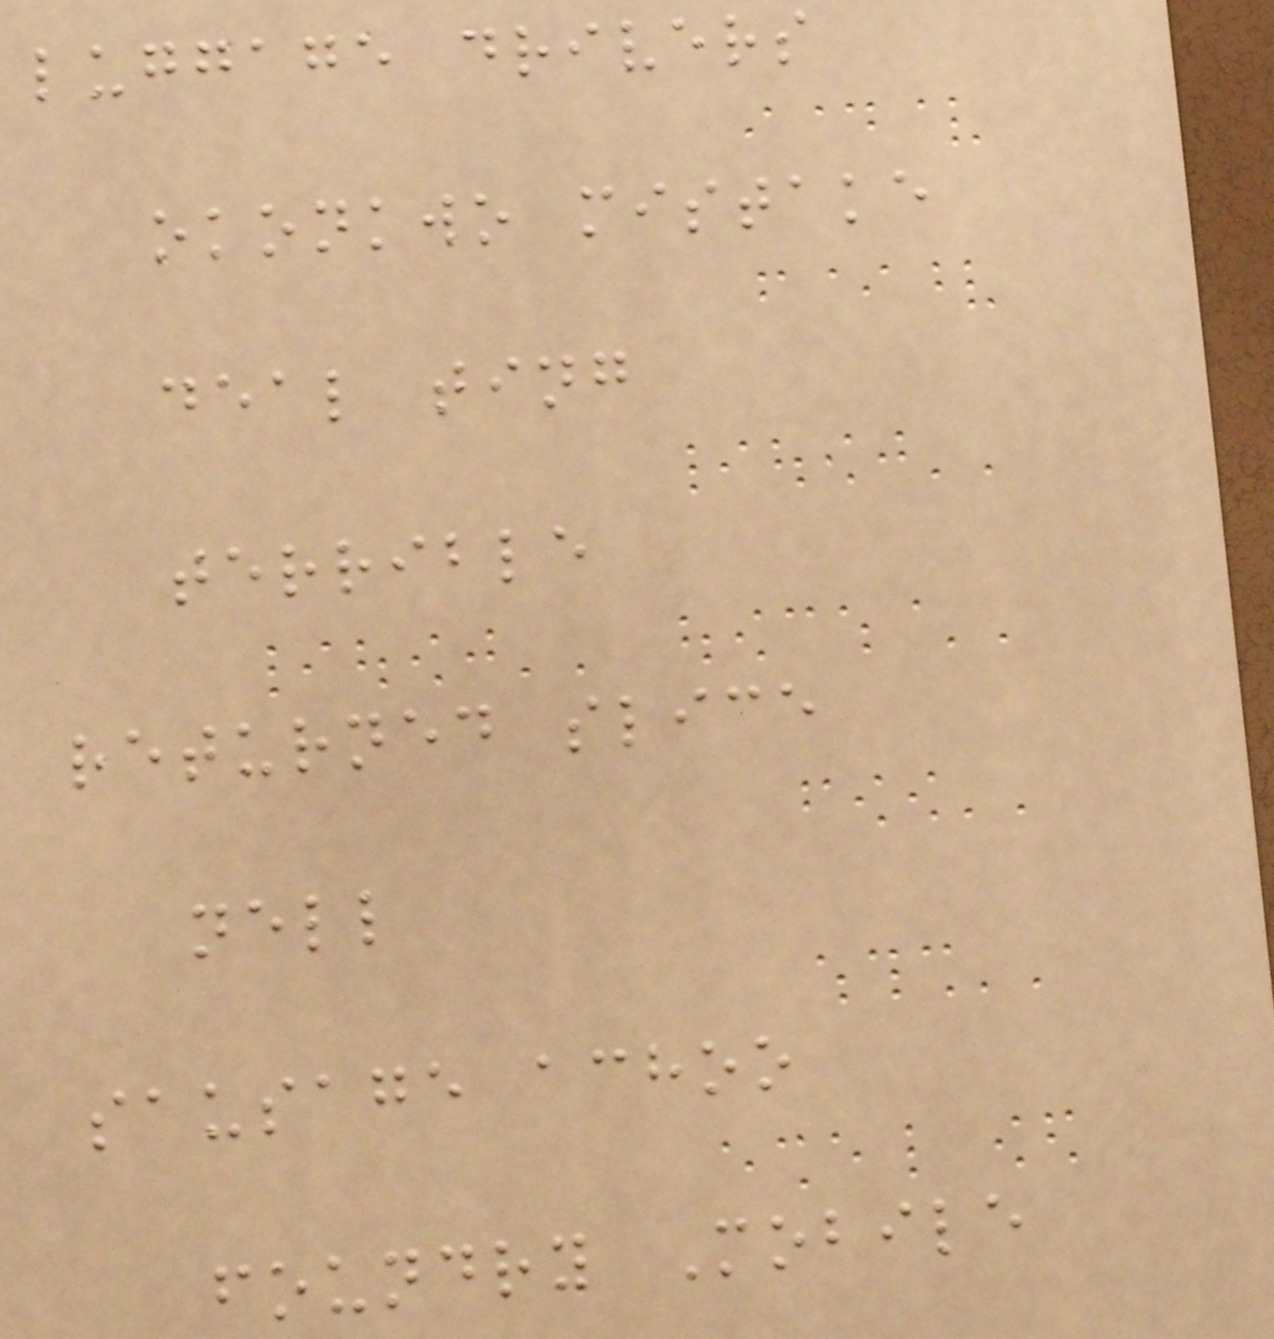luggage drivers
okonkwo mistake
deal ting
terrible
returned slice
nell
sausage achoo
foundry Mobile
